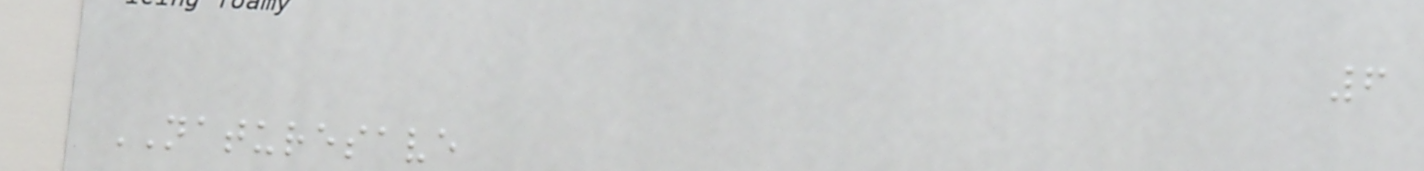6
NATURESAVE
